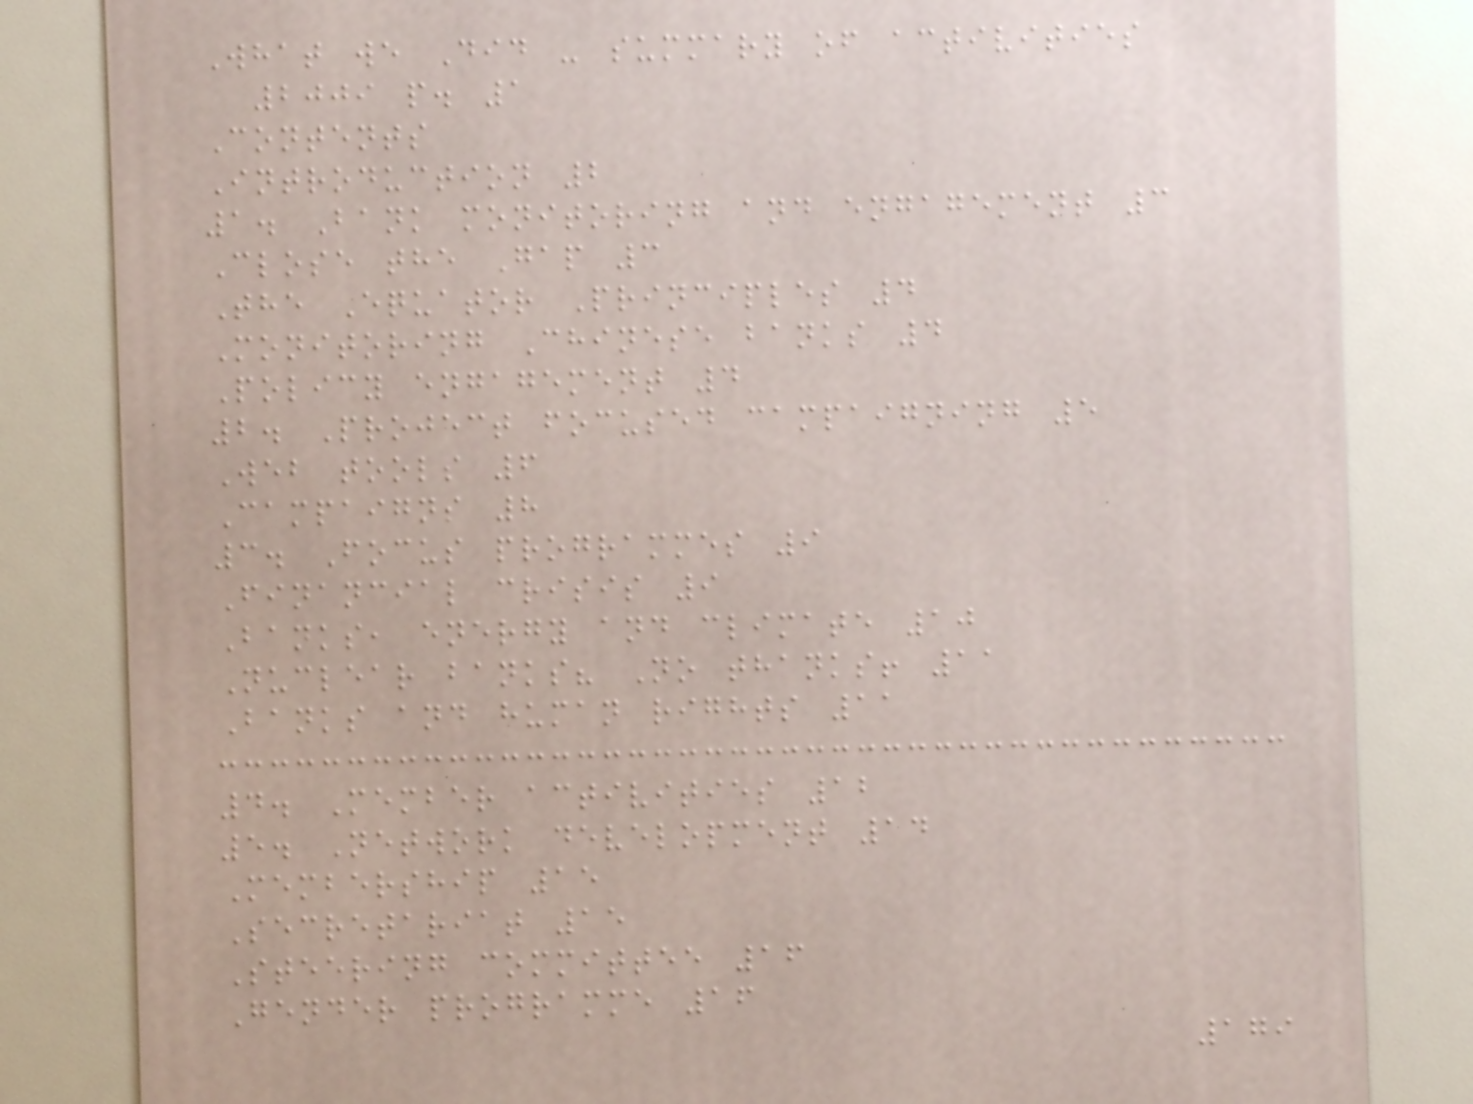What we Did - summary of activities
2009 p. 1
Contents
Introduction 2
1. Bank monitoring and engagement 3
Close the Gap 3
The Equator Principles 4
Monitoring Chinese banks 4
Policy engagement 4
2. Project focused campaigning 5
Web tools 6
Campaigns 8
3. Focus programmes 9
Financial crisis 9
Banks, energy and climate 10
Nuclear banks? No thanks! 11
Banks and human rights 11
4. Member activities 12
5. Network development 14
Membership 15
Secretariat 15
Steering committee 16
Gender programme 16
179
